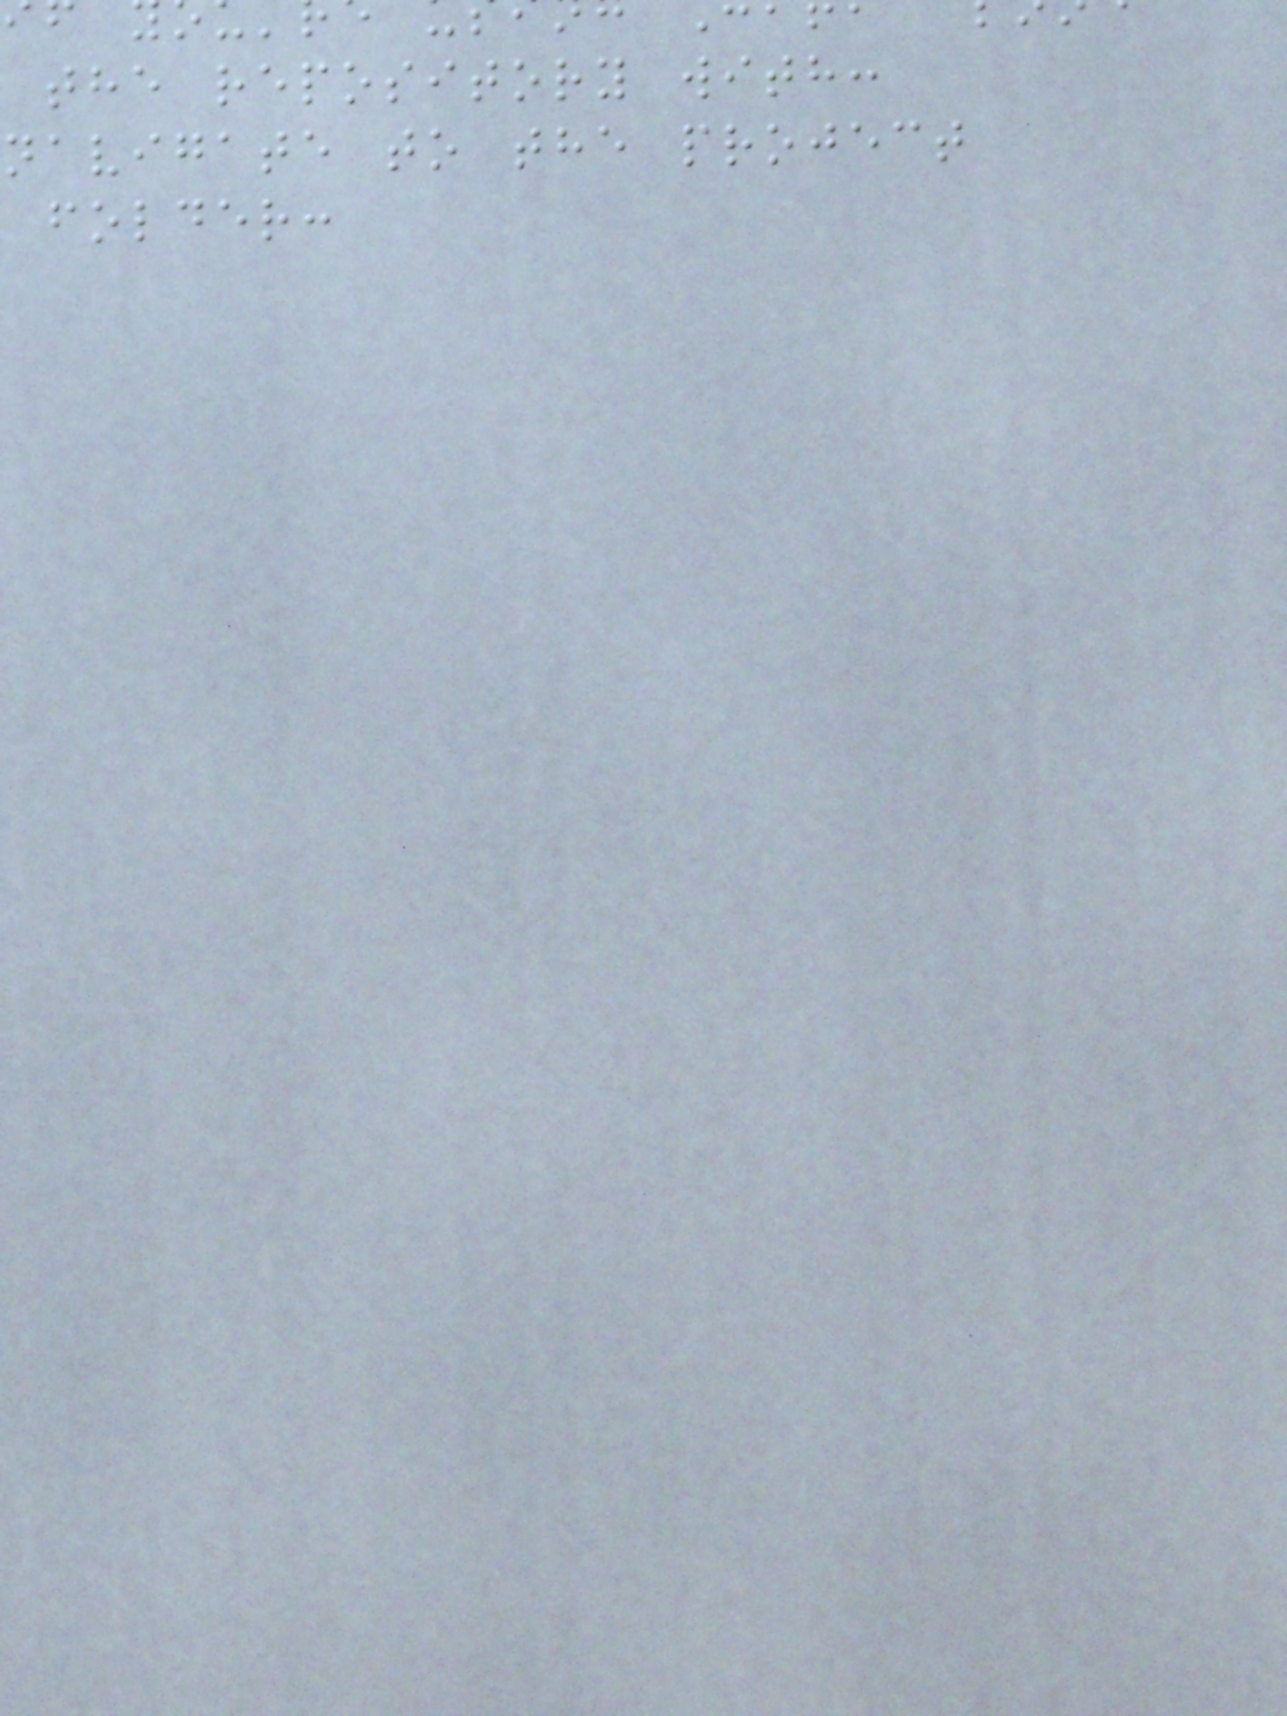the repository with:
navigate to the project
folder:
